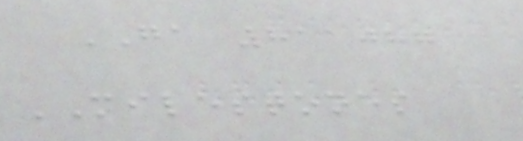GA 811087
MILESTONES
